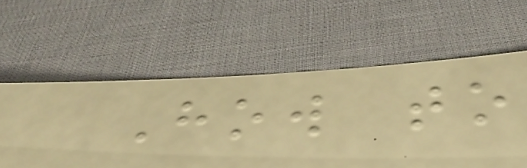How to
